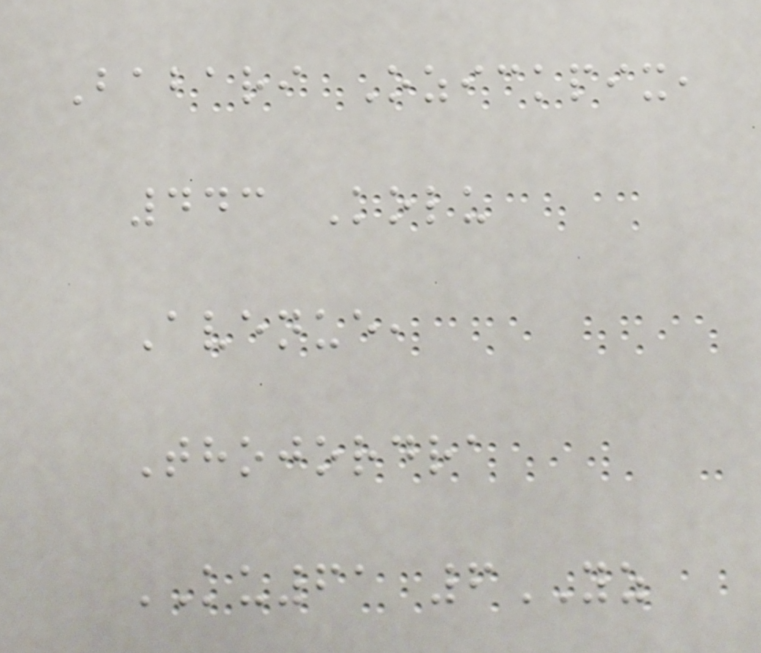Babari Ozickpix,
443 Kolu
Avenue,
Thojordra
KU61 6YZ
